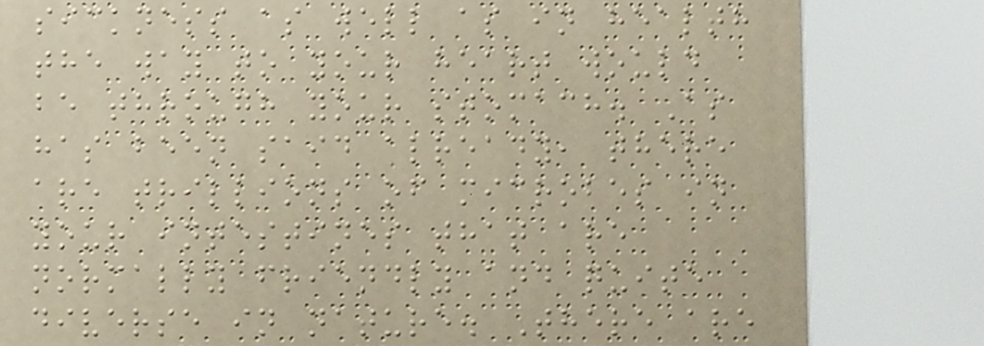sickness as well as in health
the way to your heart would
be through your stomach. As
has been said already, there
are trillions of microbes in
your intestines that are
normally friendly and quite
diverse in nature. There are
